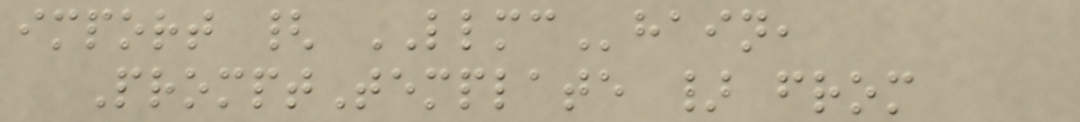import { LLMChain,
PromptTemplate } from
